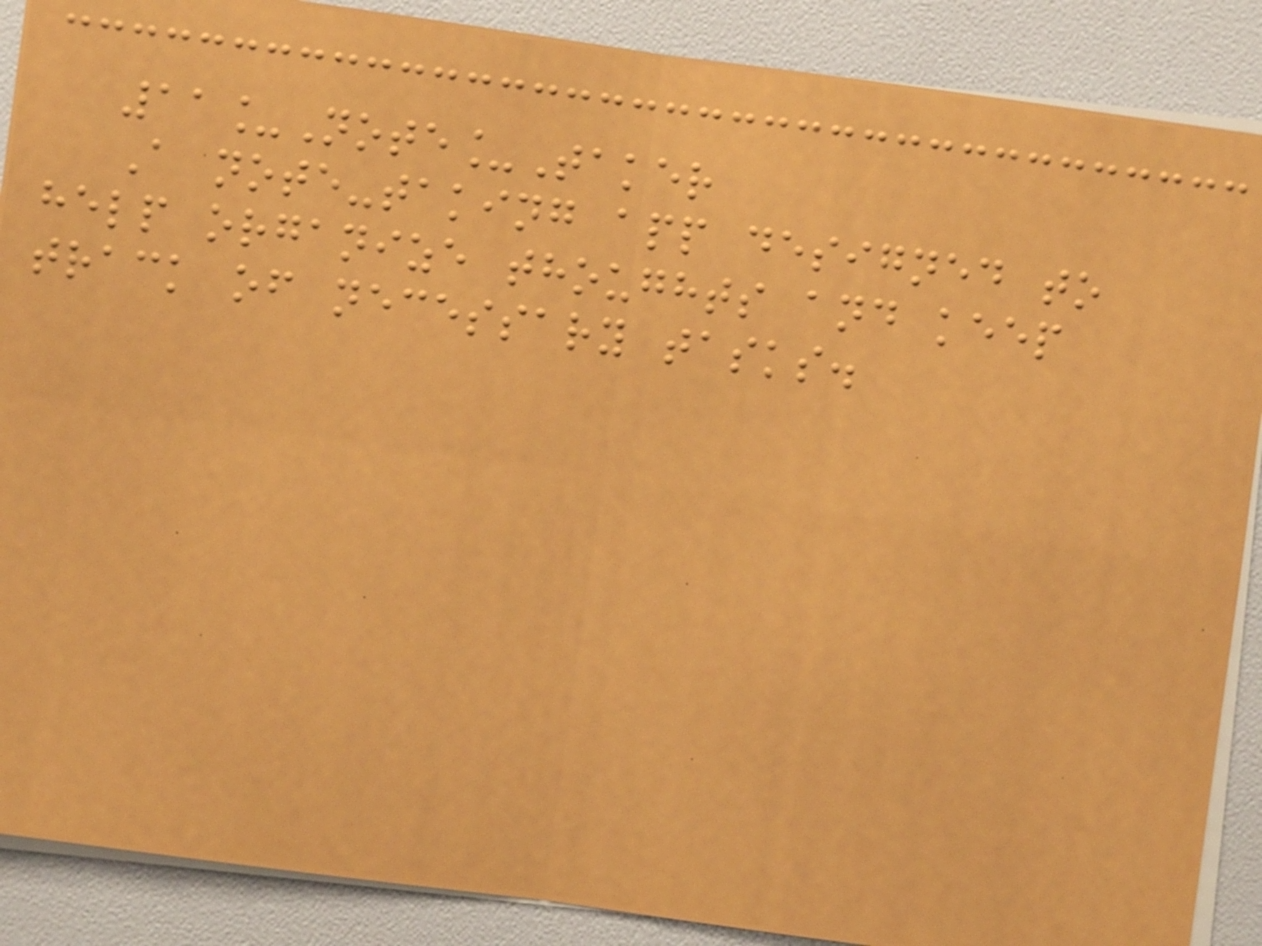11_Note_Taker
A note-taking app designed to
help organize thoughts and keep
track of necessary tasks.
